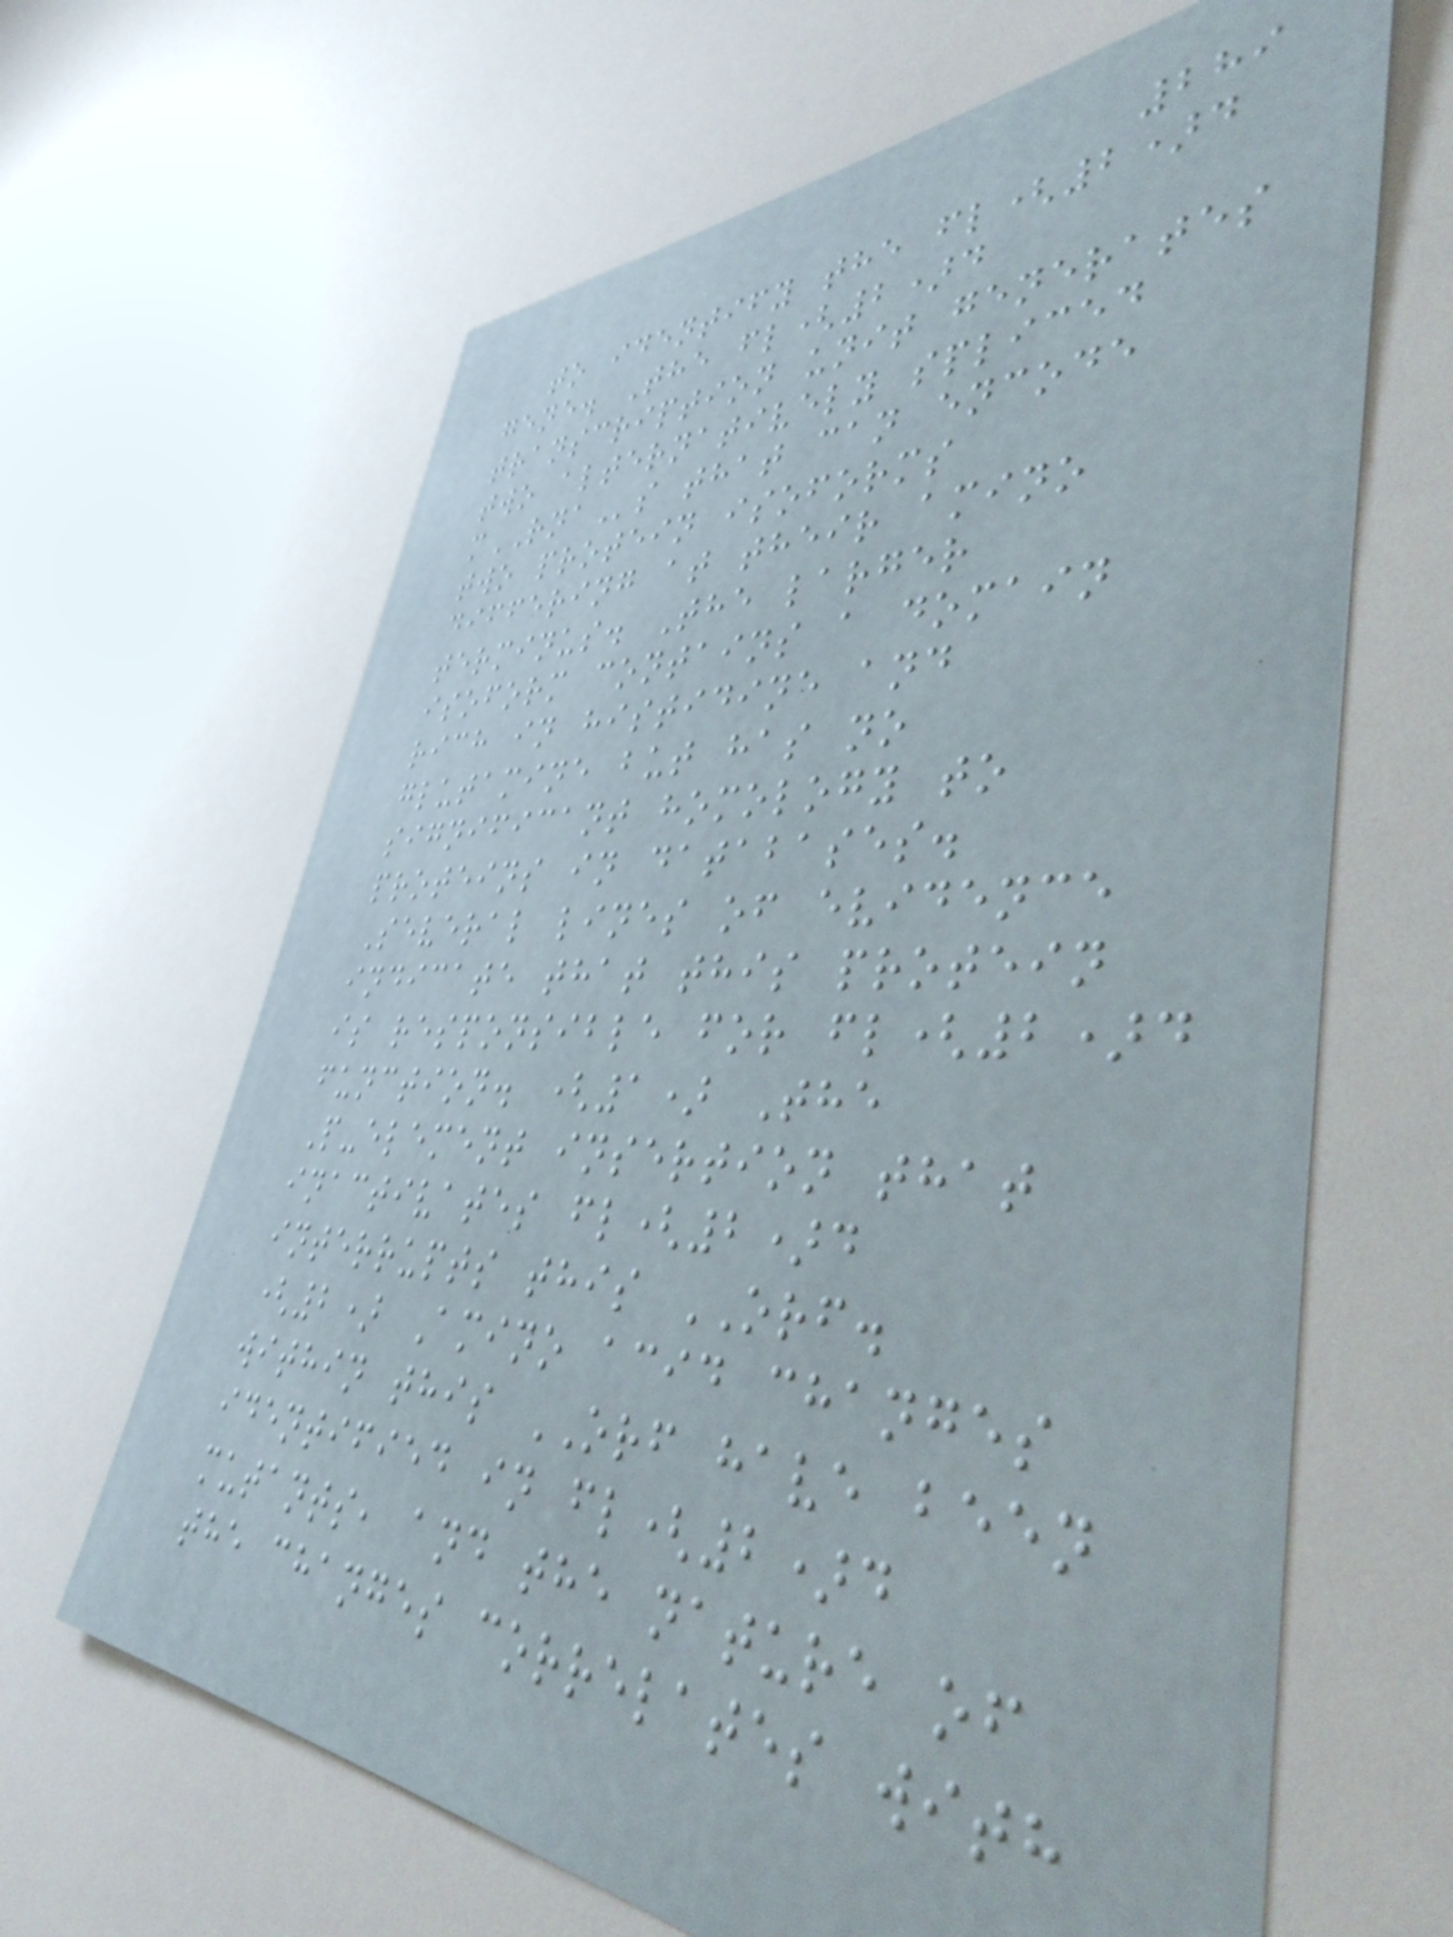289
to identify the fl(2)d
gene. The fl(2)d
transcription unit generates
two alternatively spliced
mRNAs that can encode
two protein isoforms
differing at their amino
terminus. The larger
isoform contains a domain
rich in histidine and
glutamine but has no
significant homology to
proteins in databases.
Several lines of evidence
indicate that this protein
is responsible for fl(2)d
function. (1) The
P-element insertion that
inactivates fl(2)d
interrupts this ORF.
(2) Amino acid changes
within this ORF have been
identified in fl(2)d
mutants, and the nature of
the changes correlates with
